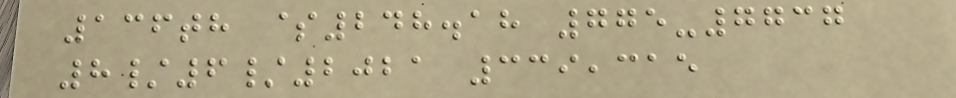136th $248.18 775-7737
8/6/2021 339,315
